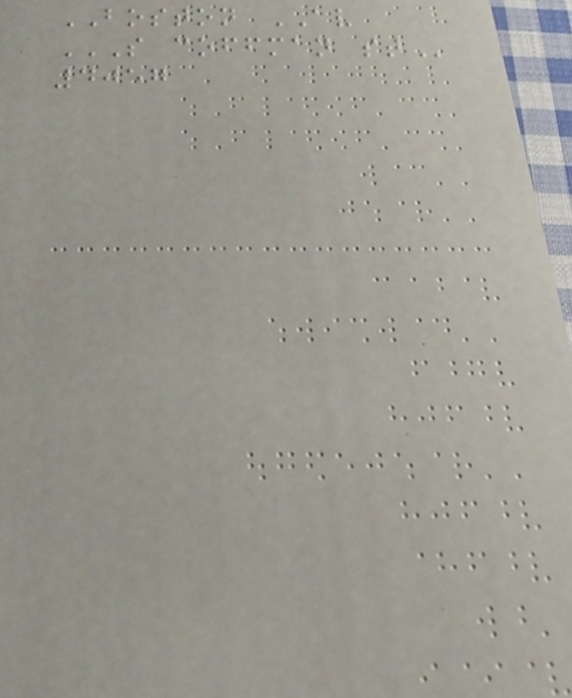BOSTON AV
S COFFMAN ST
4057
